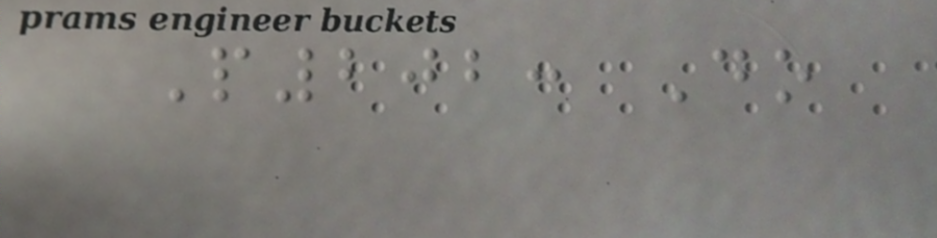P202: Do
